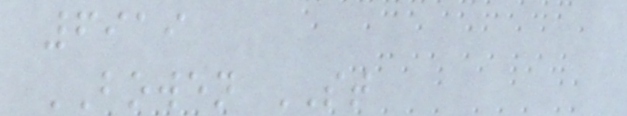6919
BOWEN ST
